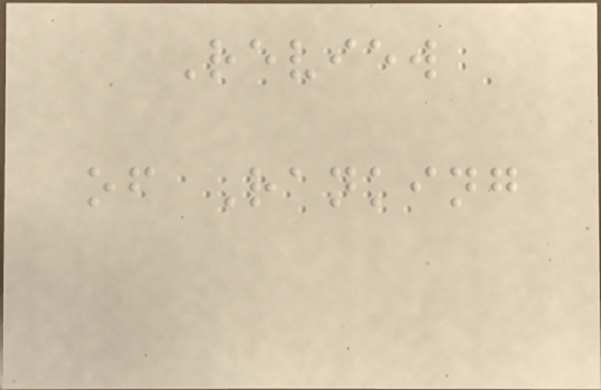Review
of Ranking
